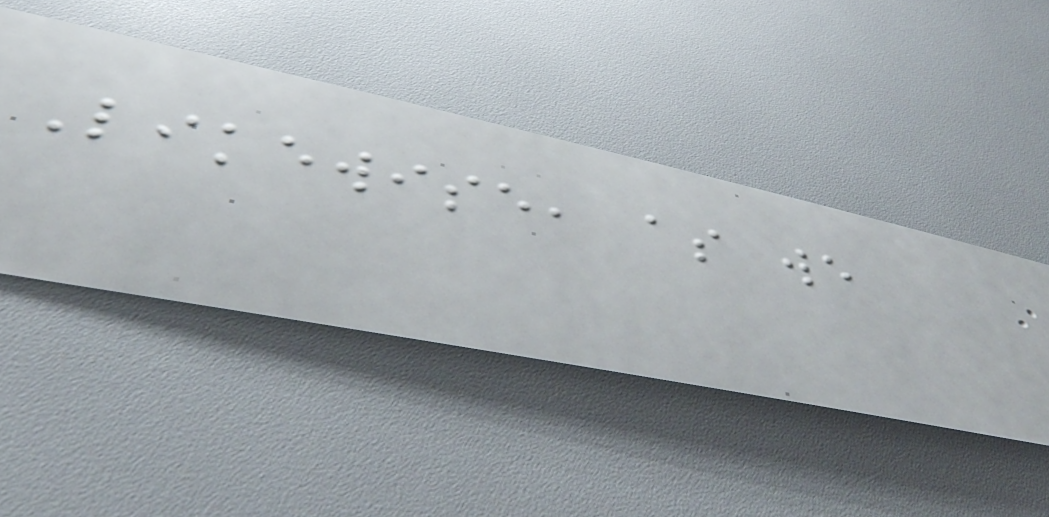Likewise, as we
